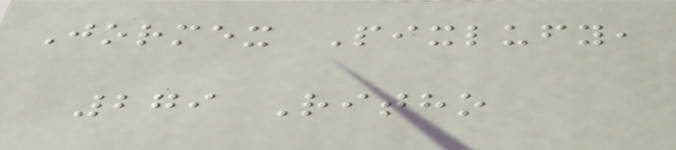Jormex Pixlufy,
279 Ritho
